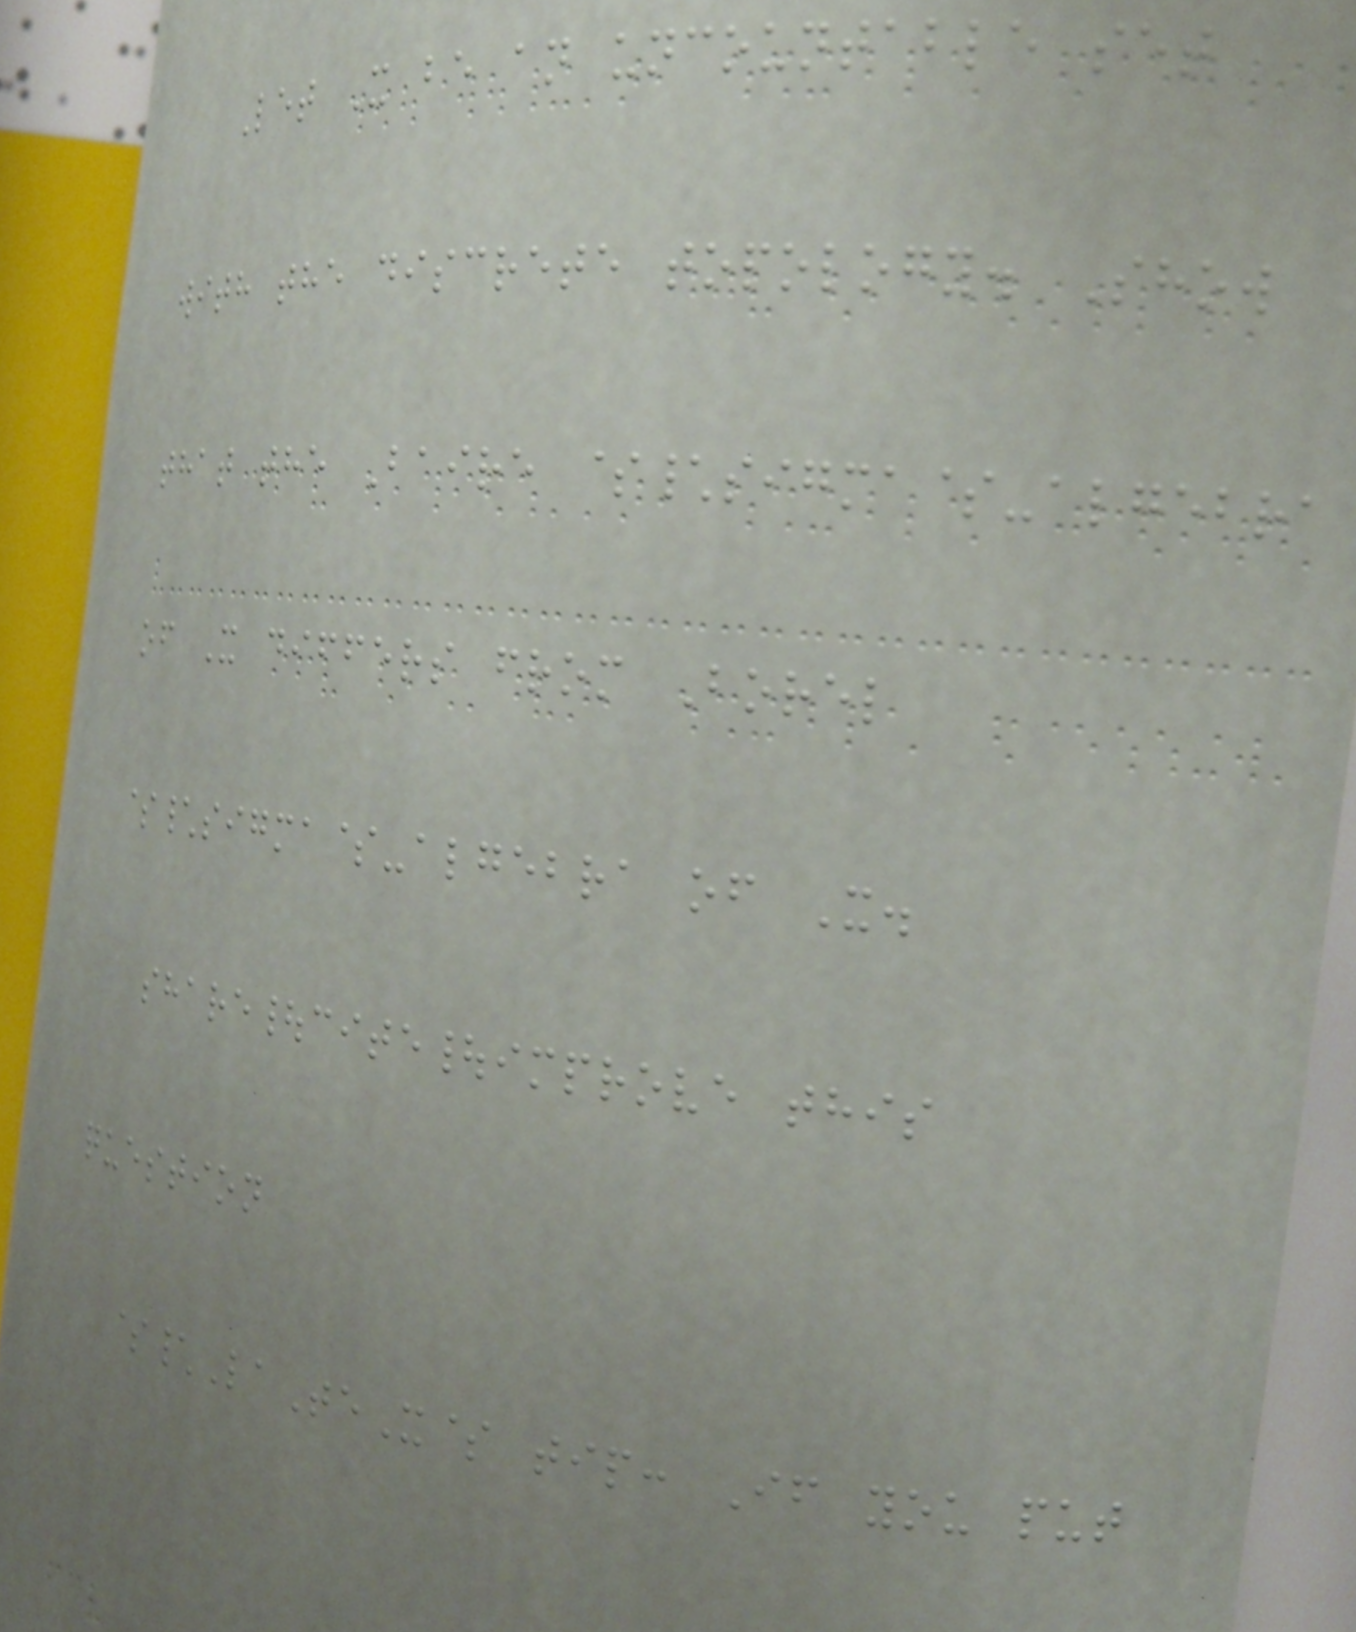Let X be an uncountable set
with the discrete topology. Show
that the Baire $\sigma$-algebra
of X differs from Borel
$\sigma$-algebra of X.
share|cite|improve this
question
$\LaTeX$ tip: If you put
